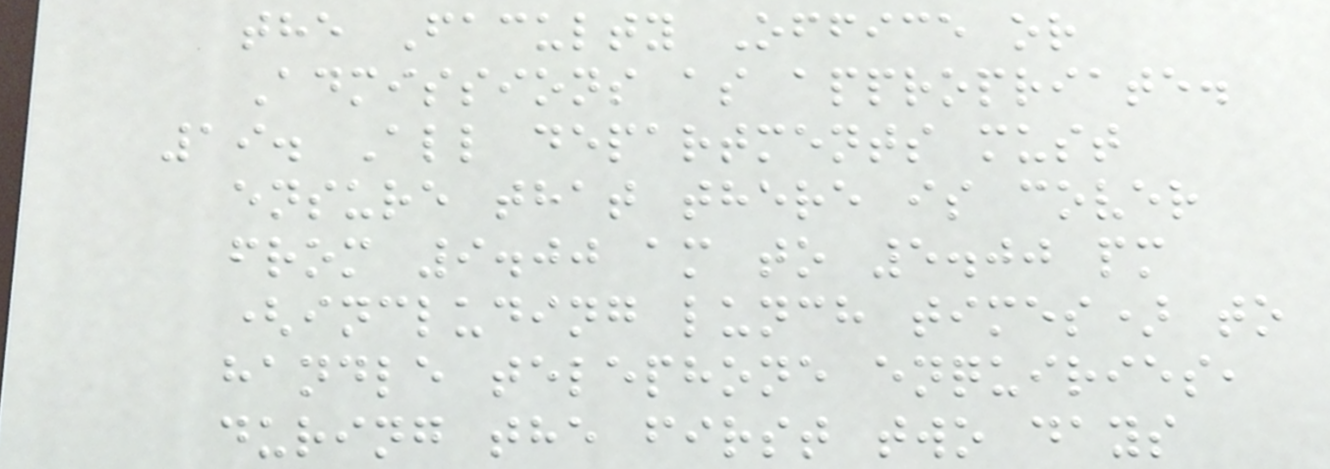the Faculty Office or
Admissions as appropriate.
19. All departments must
ensure that there is cover
from 9.00 am to 5.00 pm
(including lunch times) to
handle telephone enquiries,
during the first two days
